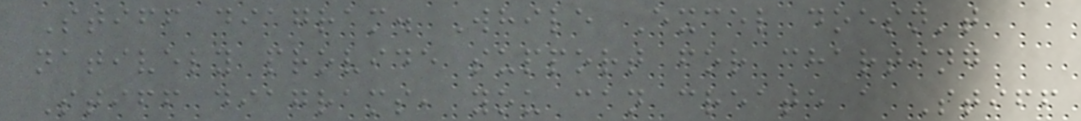Stiff diagram. While Excel doesn't
natively provide support for charting
Stiff diagrams, you can create a Stiff
